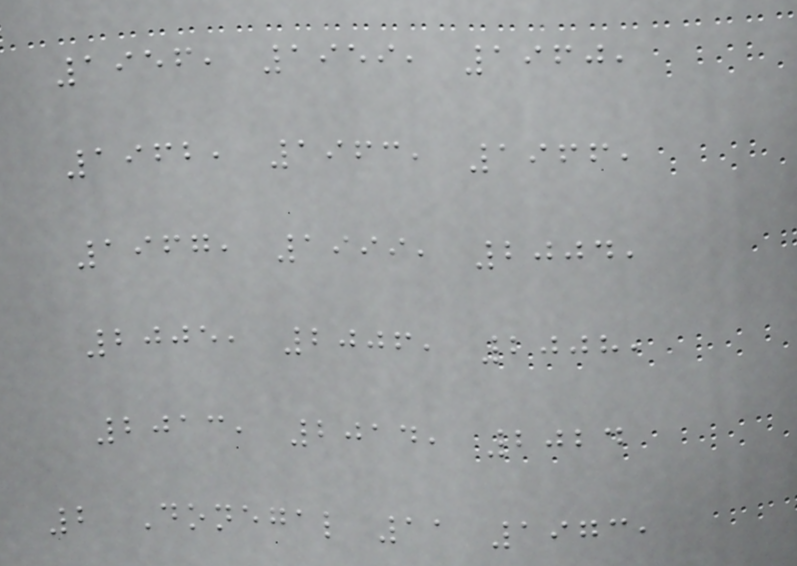1956, 1959, 1960,
1962, 1963, 1966,
1967, 1999, 2004,
2005, 2006, 2008,
2013, 2014, 2024
2 Donegal 11 1973,
